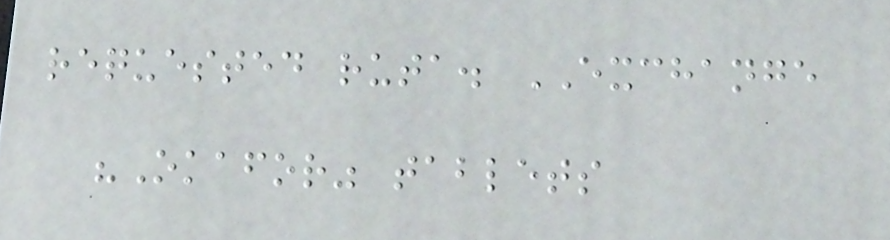requested ruta. EXCHANGE
"Okafor" tablets
